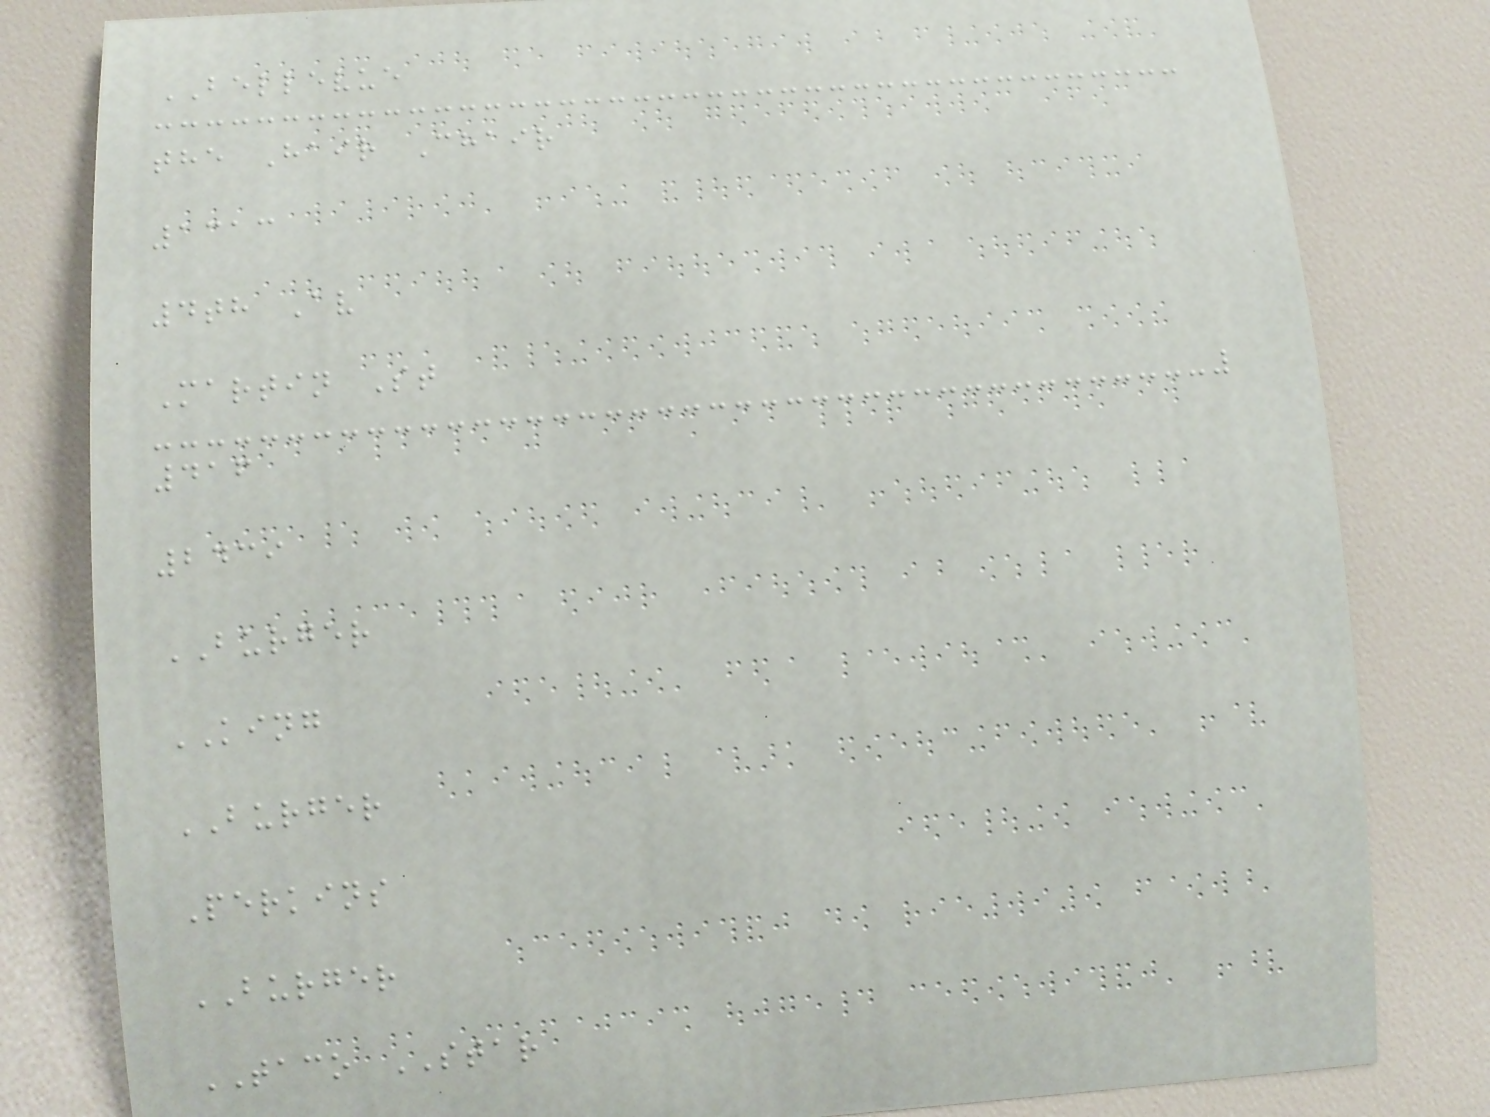BELLEVUE
the Hair Chair
1313
4th Av
Martin St
416
2439
BURGER
KING
BURGER
Perkins
BURGER
TACO STAR
